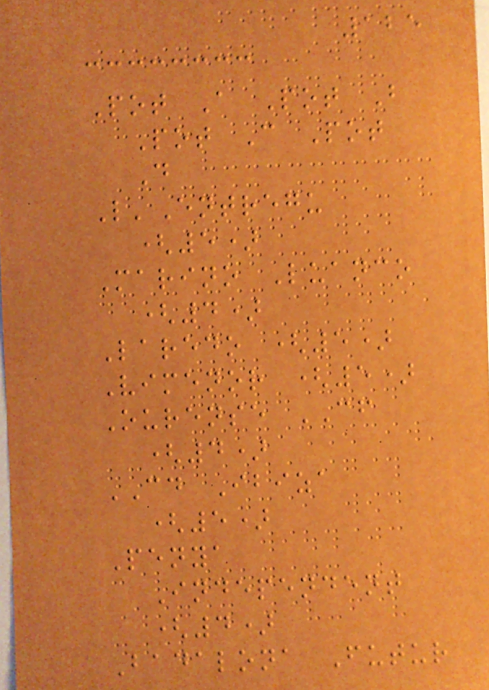125
Pot A Pot B
Pot C Pot
D
L'Entregu
(5)
Marino Luanco
(4)
Laredo (5)
Vimenor (5)
Ourense CF
(4)
CD Ibiza
(5)
Penya
Independent
(4)
Badalona Futur
